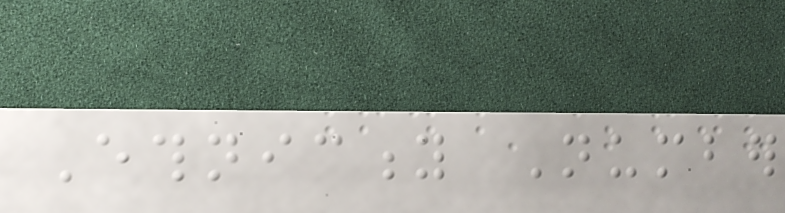Ethnicity Number
